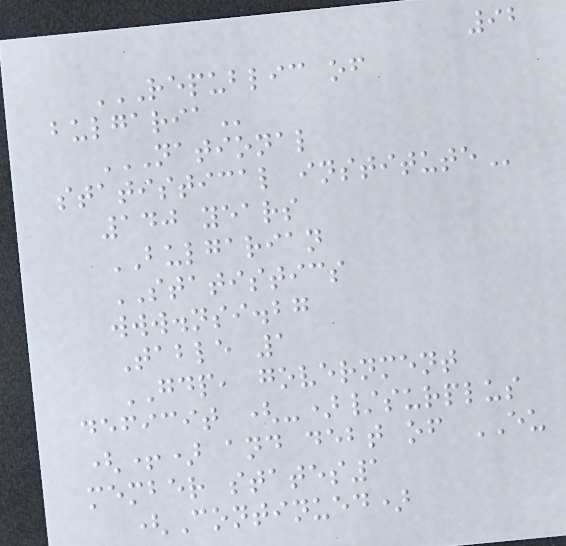92
REPUBLIC OF
BULGARIA
NATIONAL
STATISTICAL INSTITUTE
140 years
BULGARIAN
STATISTICS
www.nsi.bg
Table 1
GDP, government
deficit (-)/surplus
(+) and debt of EU
member states1
(Continued)
